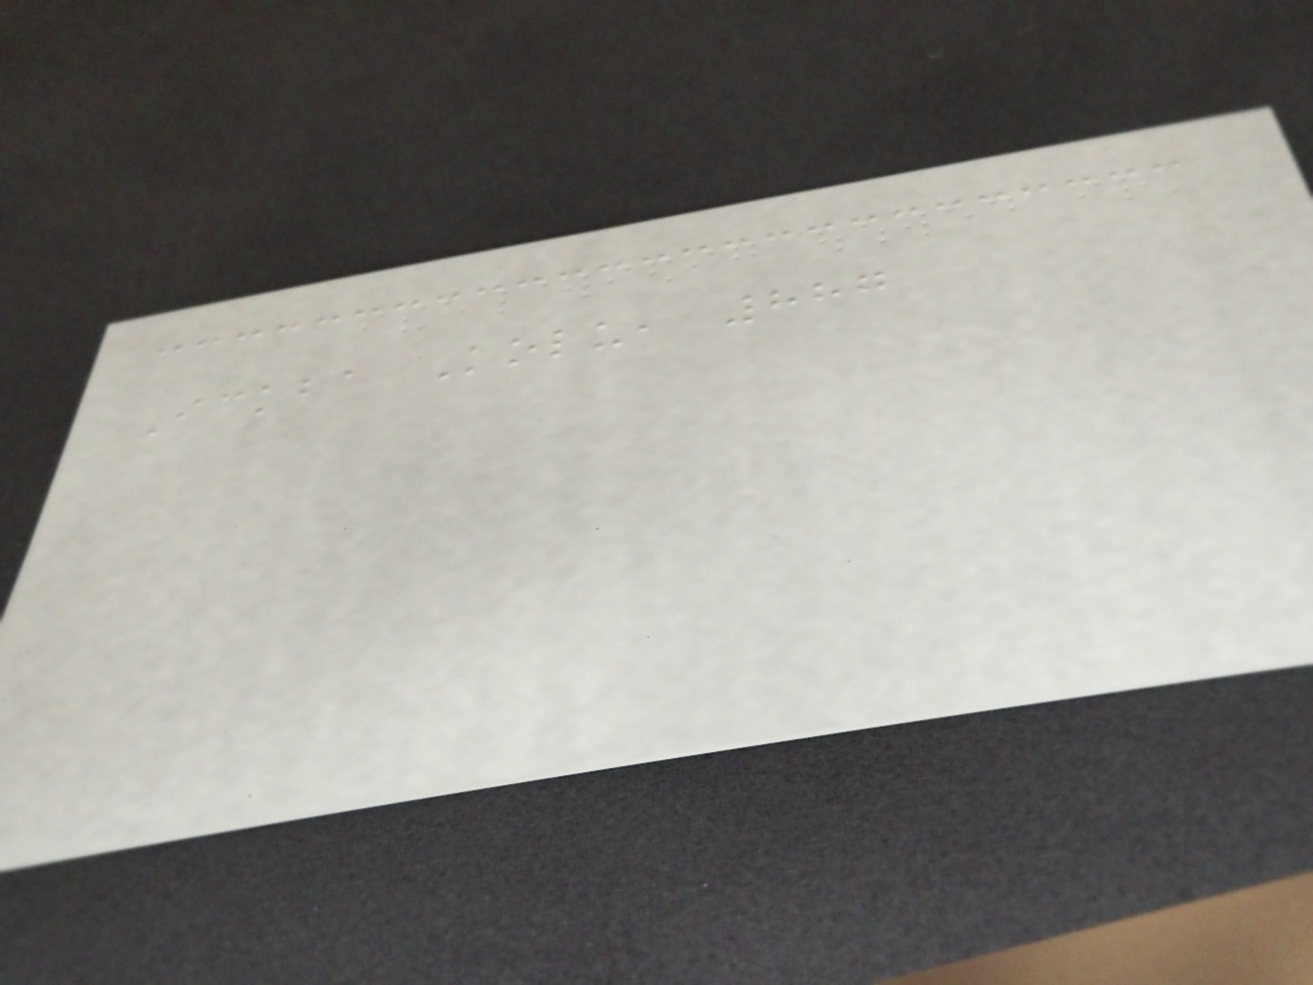Ickba Kolu, 887
